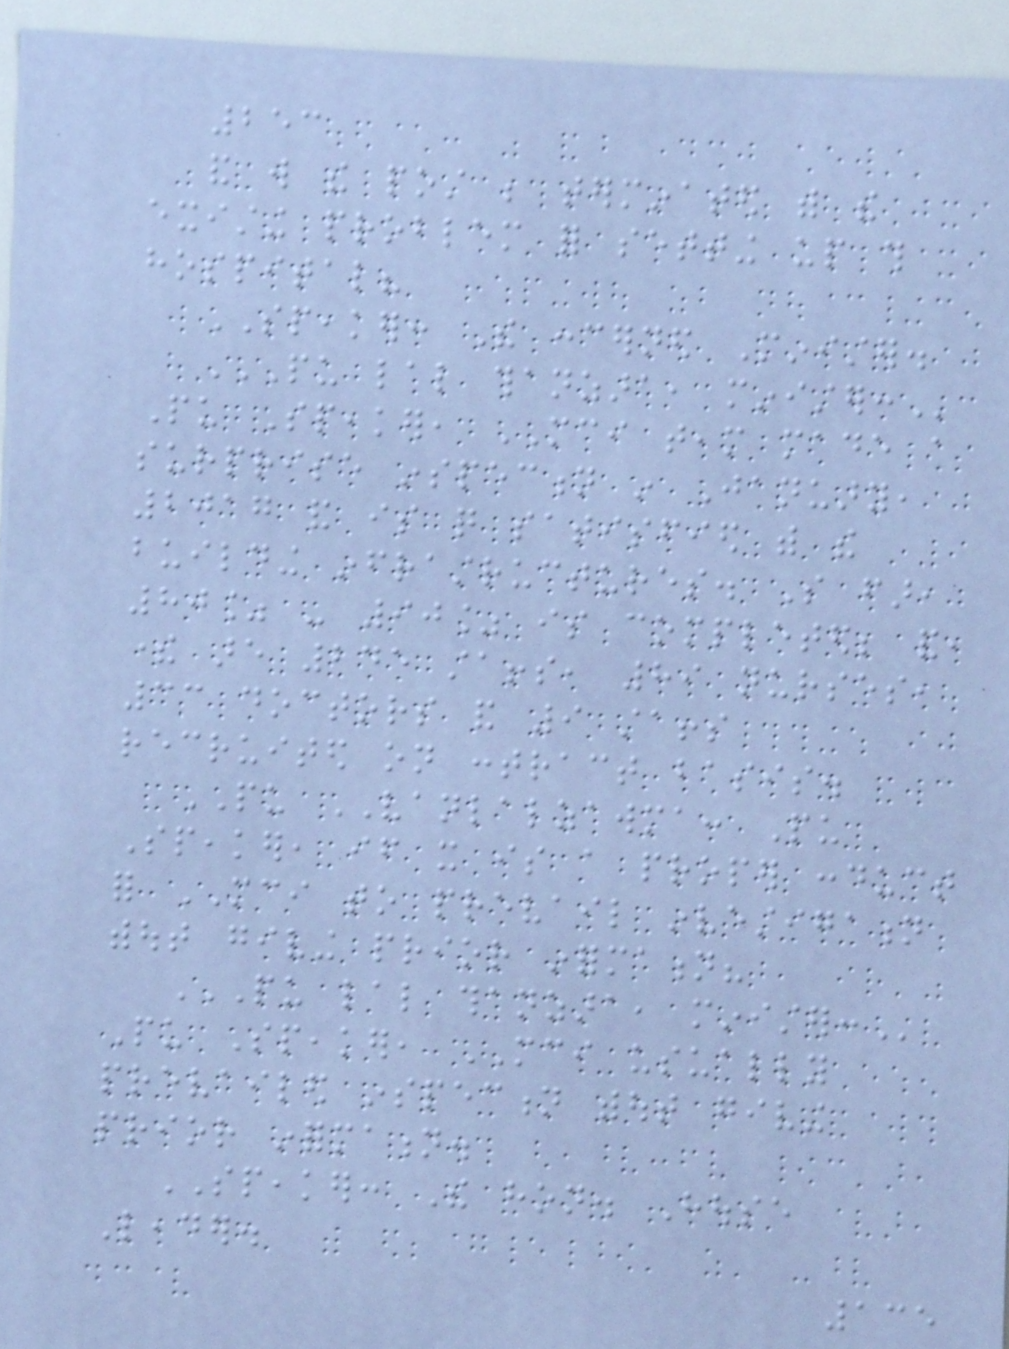253
and will the post be terminated with the
existing problem for setting up this
hospital?
SPEAKER: The concerned Minister.
PU LAL THANZARA, MINISTER:
Pu Speaker, MCI team made a
surprise inspection in January,
2017 and is quite satisfied with the
building infrastructures. So far,
80% - 90% is completed; and,
there are 245 staffs, 89 nurses,
33 doctors and 9 staffs
recruited on contract basis.
PU VANLALZAWMA: Pu
Speaker, if it is a proper conduct
for MCI to prevail investigation
without giving prior information?
PU LAL THANZARA, MINISTER:
Pu Speaker, MCI usually
prevailed inspection without giving
prior information.
SPEAKER: The hon. House
Leader.
135
